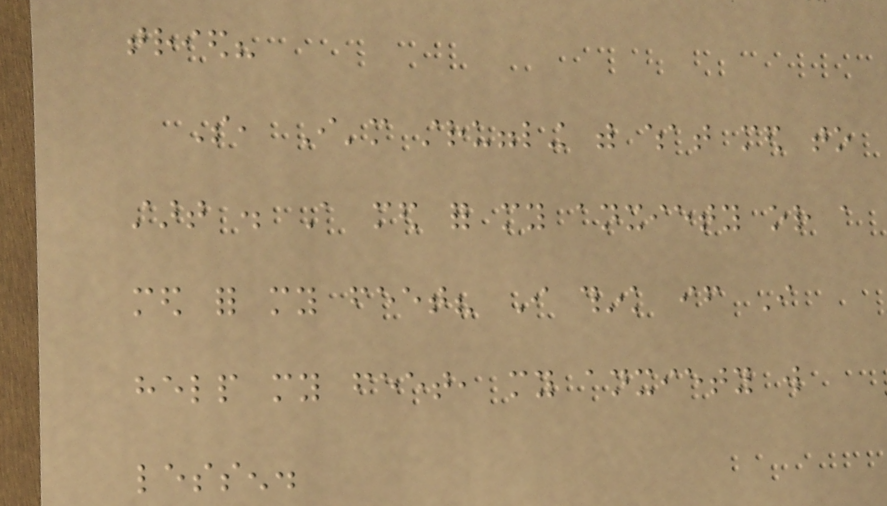tried?
So, I'm struggling with what med to
start . A med for my anxiety or a
med for my feet? I think if I
help my feet, my anxiety will
lessen.
